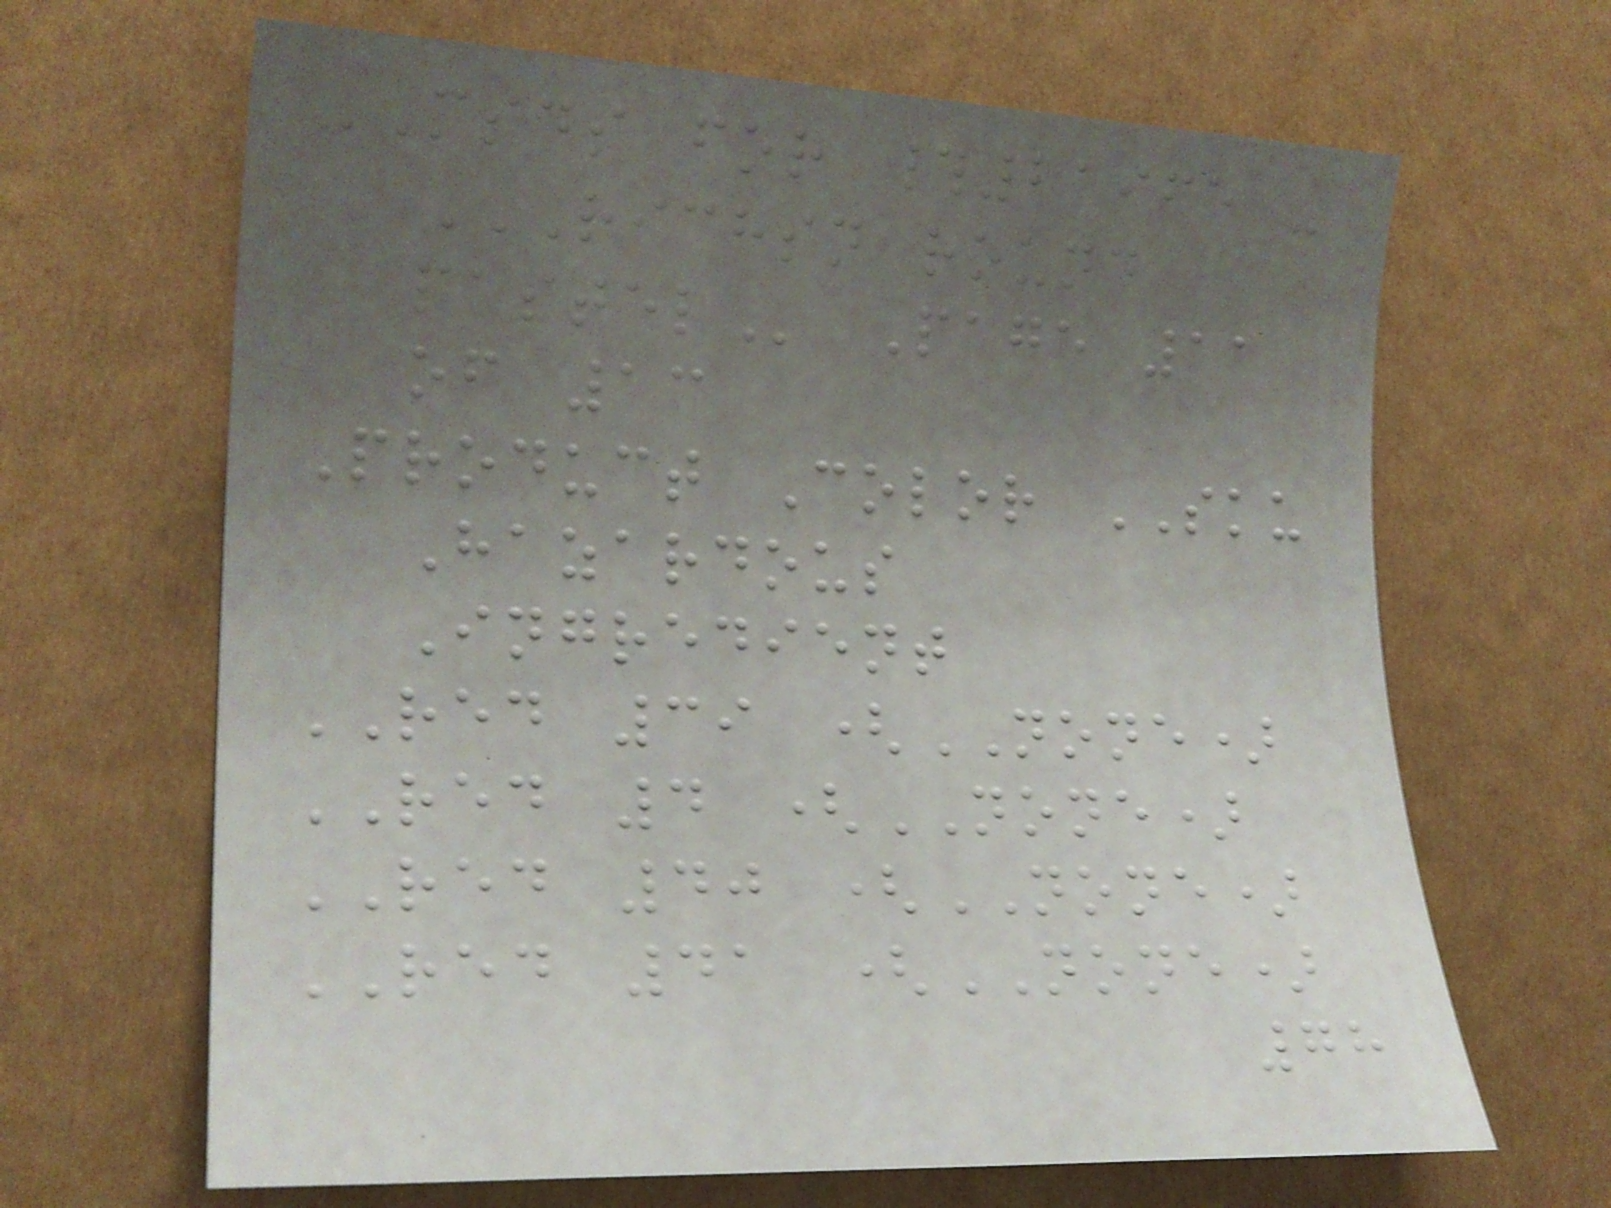MSDS for #21965 -
RICHSN ROUND
PASTEL Page 11
of 13
Product Color SKU
Hazardous
Ingredient
RED 39 (NONE)
RED 4 (NONE)
RED 40 (NONE)
RED 41 (NONE)
78
